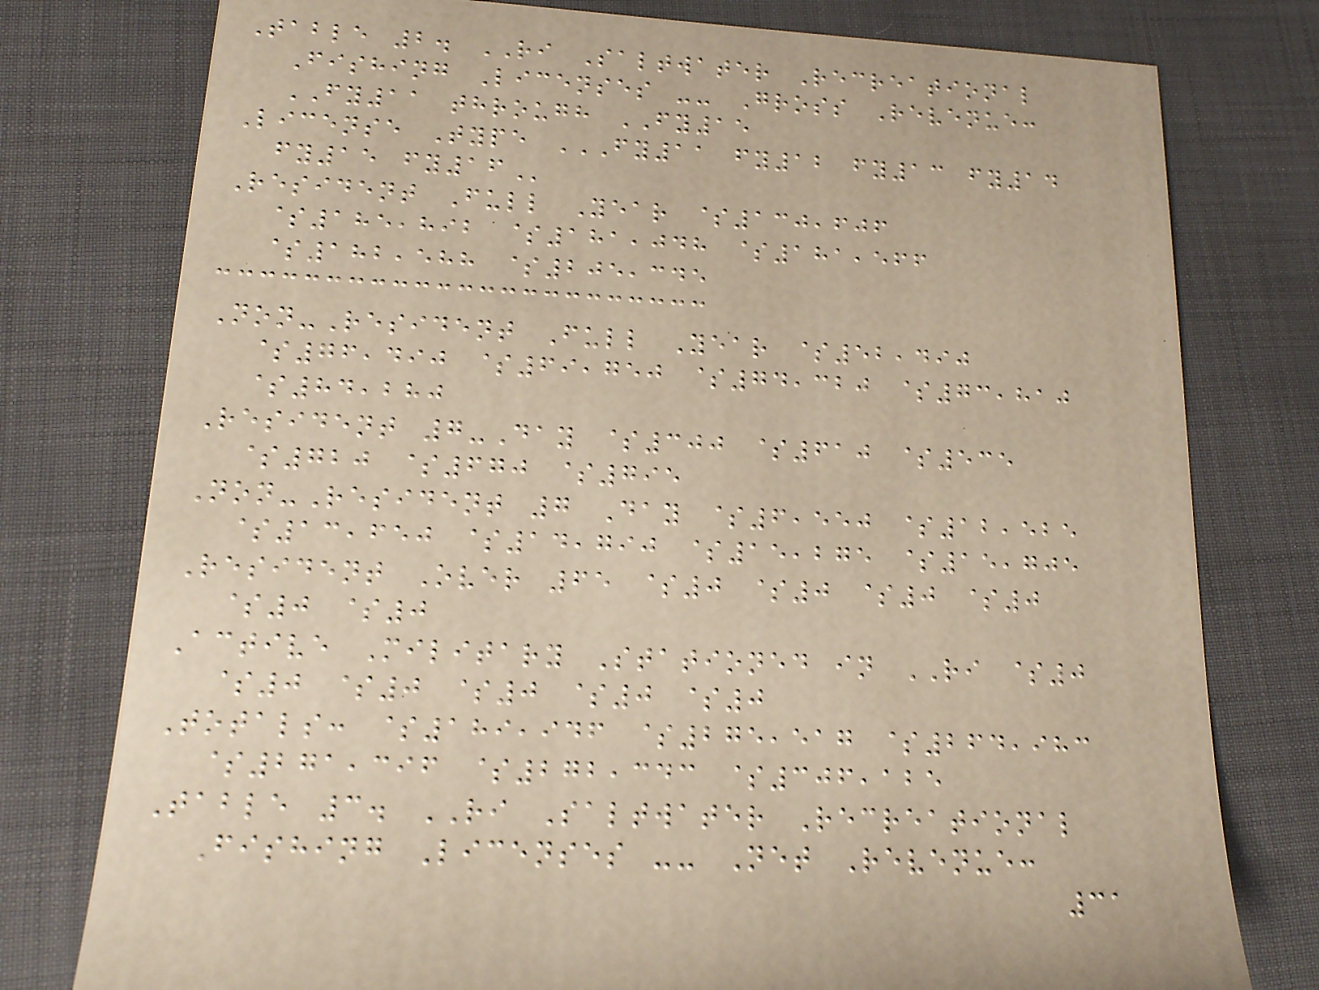Table 2. RI Saltwater Recreational
Fishing Licenses -- Gross Revenue:
FY11 through FY15
License Type FY11 FY12 FY13 FY14
FY15 FY16
Resident Full Year $130,606
$185,892 $181,048 $181,566
$182,588 $205,345
Non-Resident Full Year $52,490
$76,490 $69,750 $74,320 $73,810
$84,280
Resident 7-Day $300 $610 $535
$720 $670 $795
Non-Resident 7 Day $6,550 $12,525
$13,650 $14,790 $15,275 $15,705
Resident Over 65 $0 $0 $0 $0
$0 $0
Active Military Stationed in RI $0
$0 $0 $0 $0 $0
Totals: $189,946 $275,517 $264,983
$271,396 $272,343 $306,125
Table 3. RI Saltwater Recreational
Fishing Licenses -- Net Revenue:
31
